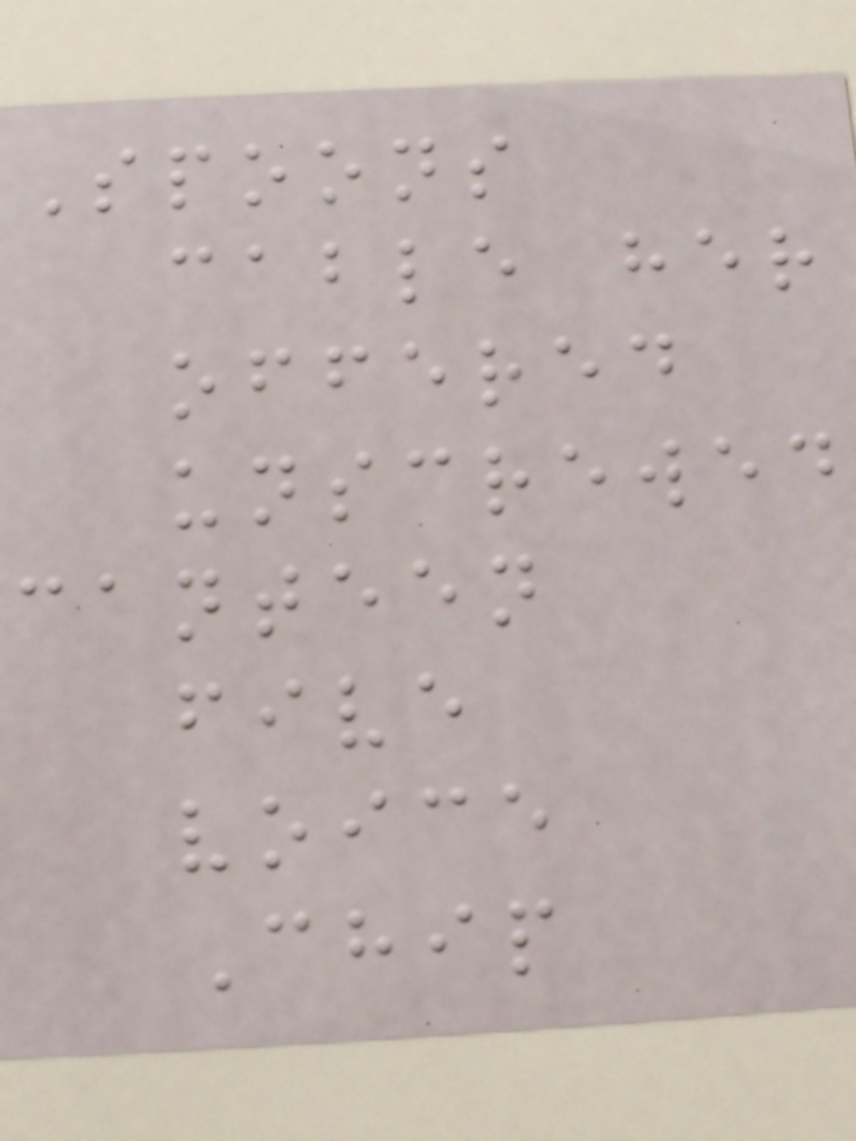Spoons
cable her
offered
unscrewed
canteen
five
voice
Chip
